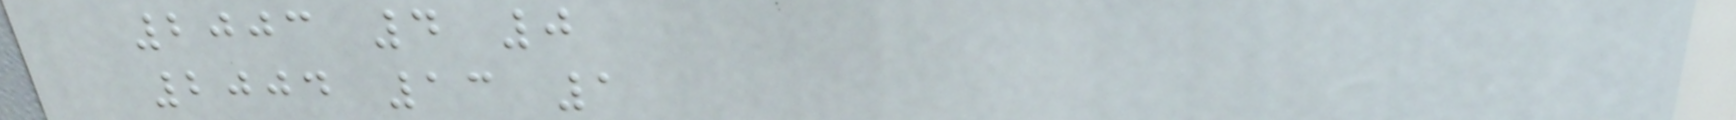2003 4 0
2004 13 1
